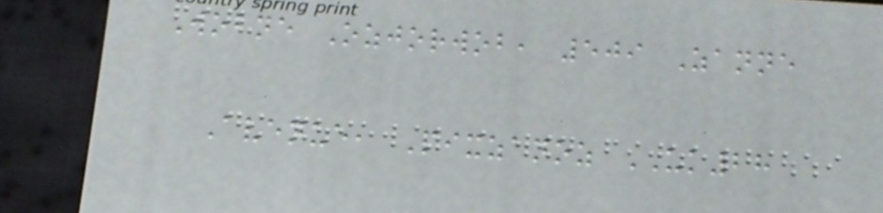Wobne Ozjorwob, 509 Zanne
Avenue, Pixzanoz UK28
